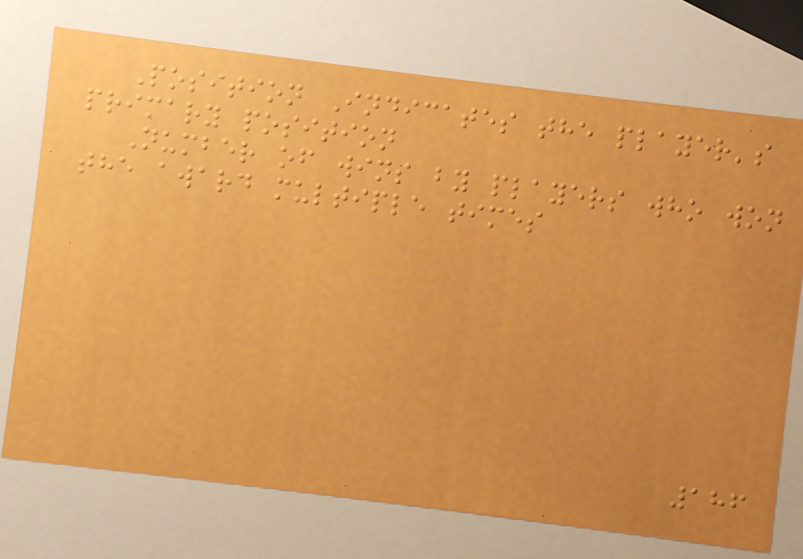Position Indicates the player's
primary position
Number of wins by players who won
the award multiple times
186
